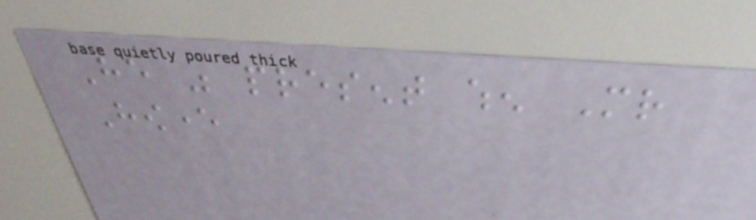He was present when Mr
However
